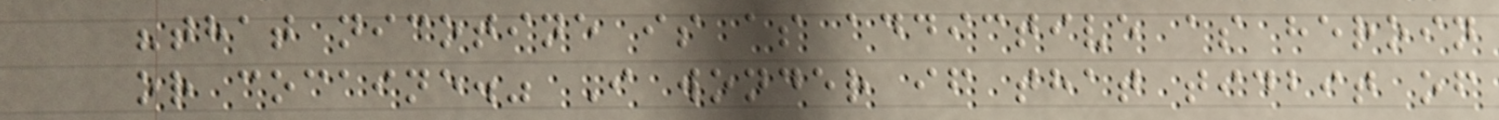"that nicotine is as addictive as heroin
or cocaine." I wonder if that tidbit of
